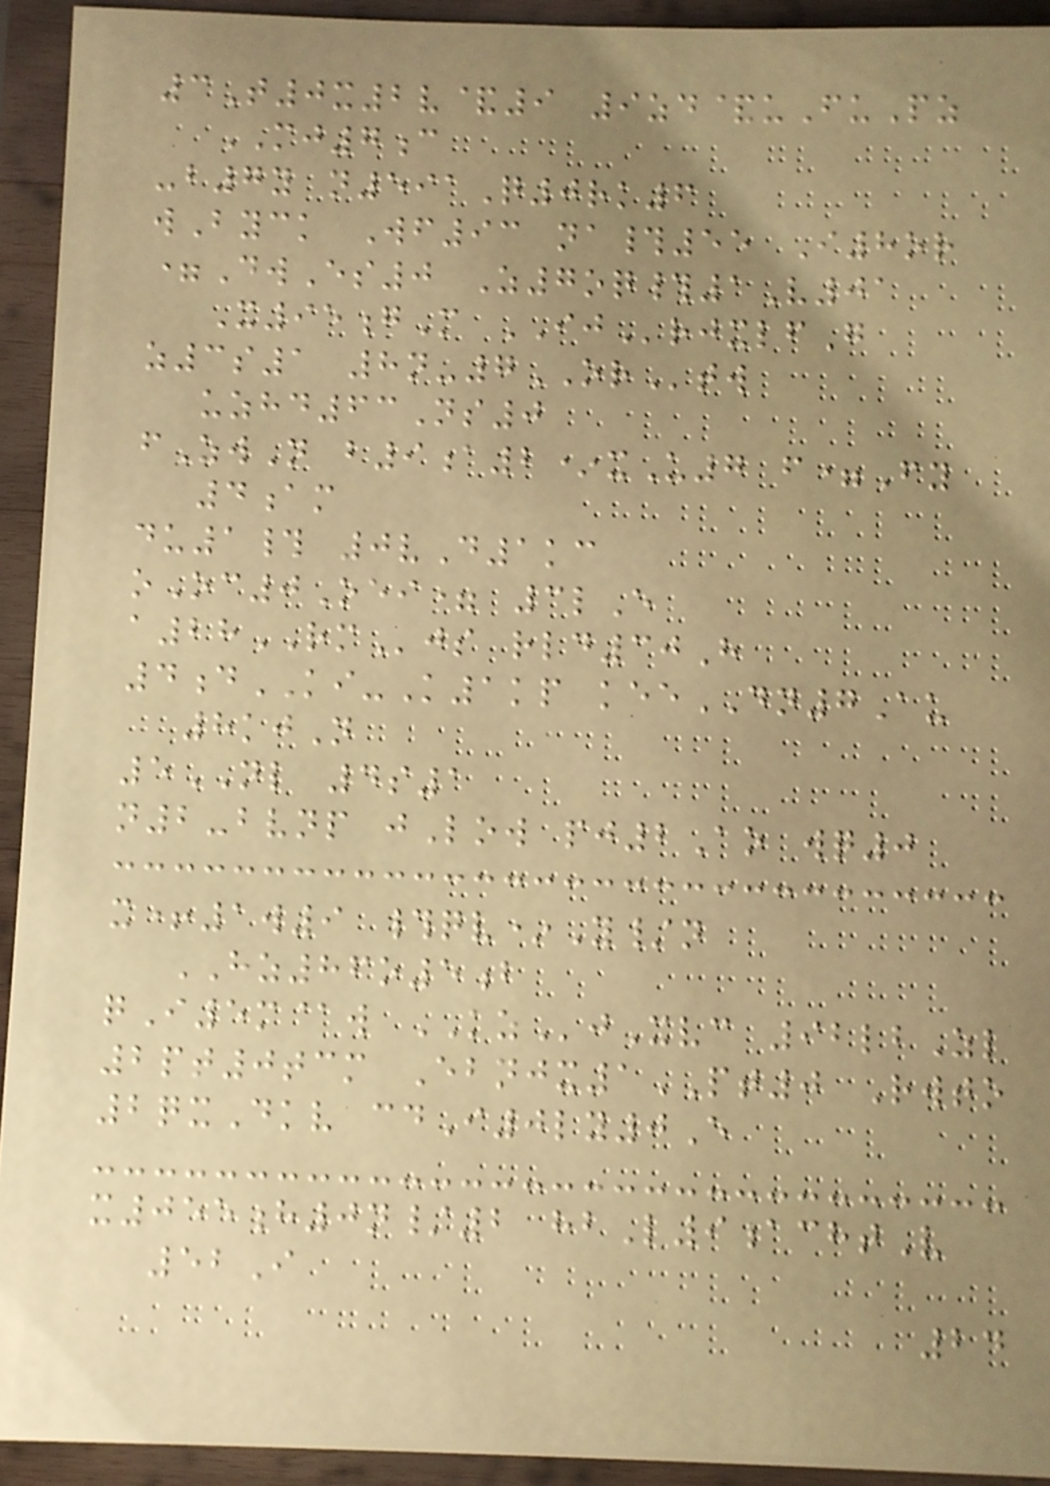3T0x2v&9 9zd&uFuPz
MJ7c
-b7y n591Q0rk6
wByck Wf93 na#55 I8or
=DwEs0 Z7oq#1V01
X95gM IJrjxlfG
z3s1 8n-7ORtw
uzhd63Ns0
fZwN b9a2*xU7 f=Fy
4am
du1# 0vD1kc
oOc0Oei= 3lE
a28RMjs rld30H
4dKI-K1kp keeDN7Au
8kjN
5NL 4s1
n2-bvnp jLow pj2Ao wq0
x+1w9 #qv*Y/n
HZ86o5b
qI5m@w KZjXvc 92lbZl
2pt0tcm Ebnjx1PT0 Rwto
2qxDkv cdI0ly0E
x055h0n/2 hbL9achtV
52I
24
